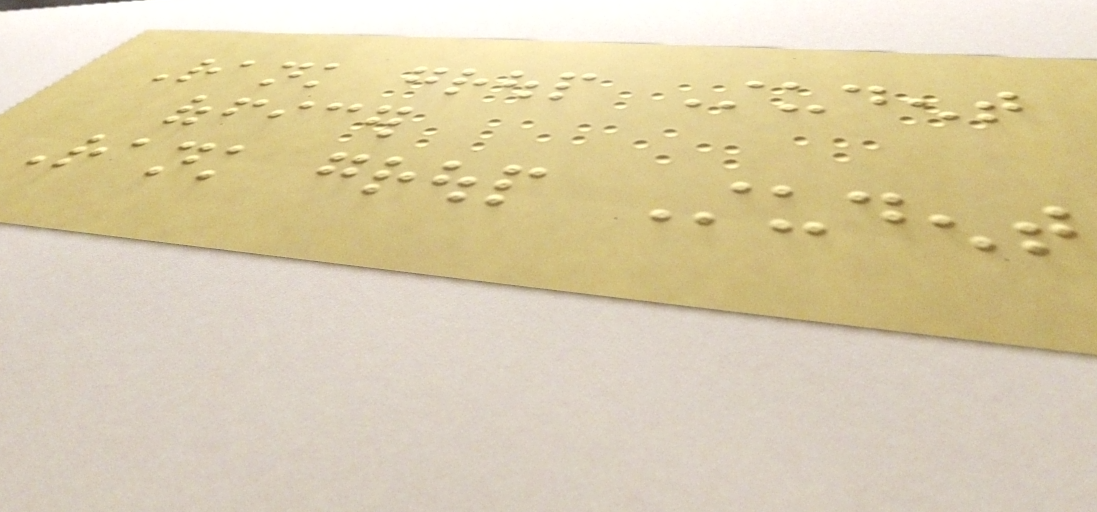Rank group Student
officer
Rank group Student
